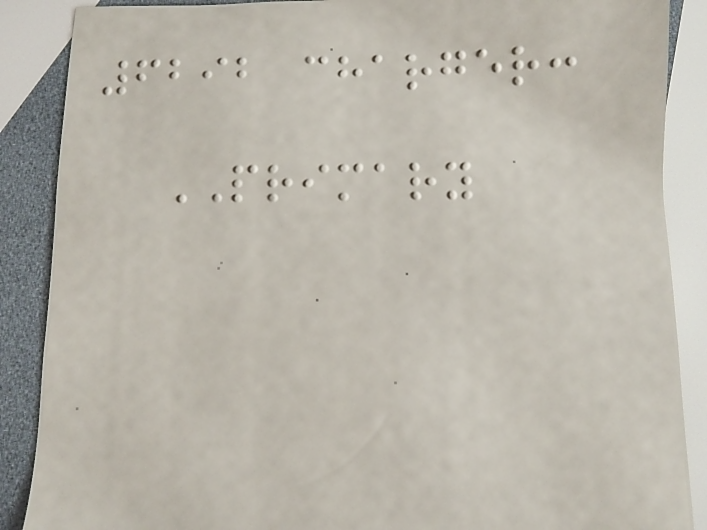6292 charger:
PRIMARY
